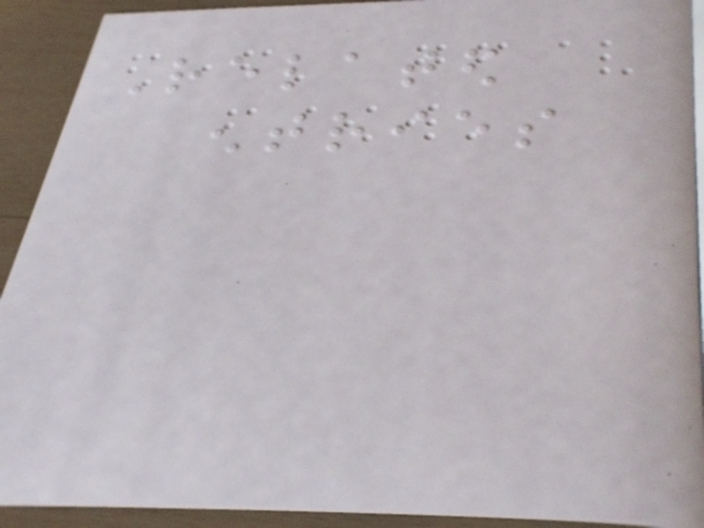Related
entries
